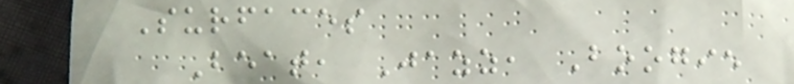Surfaces
Beat, Jazz, Boogie
